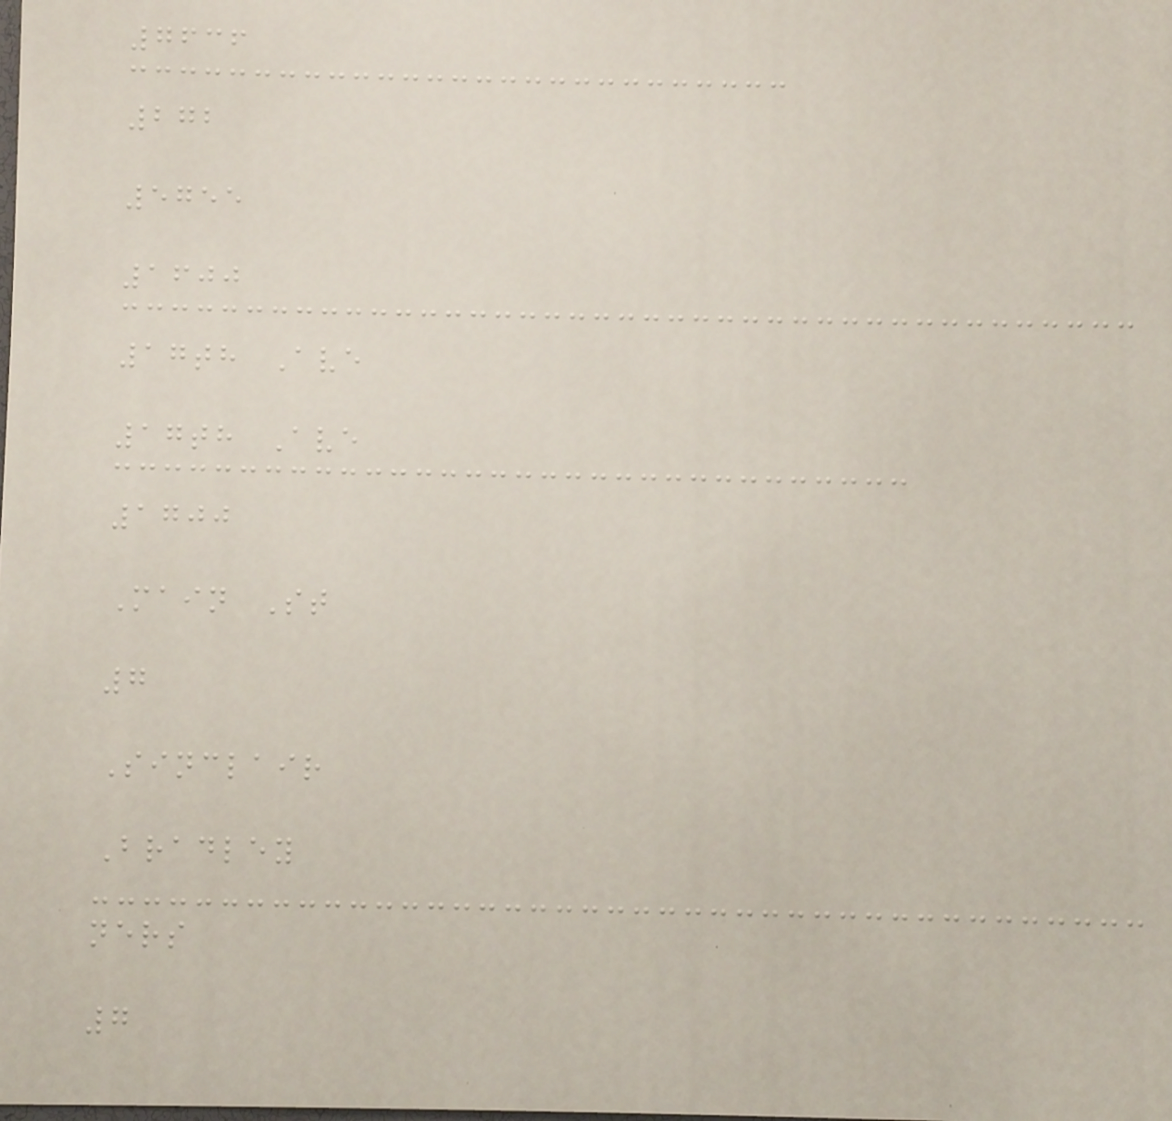7636
272
5755
1600
17th Ave
17th Ave
1700
Main St
7
Sinclair
Bradley
ners
7
